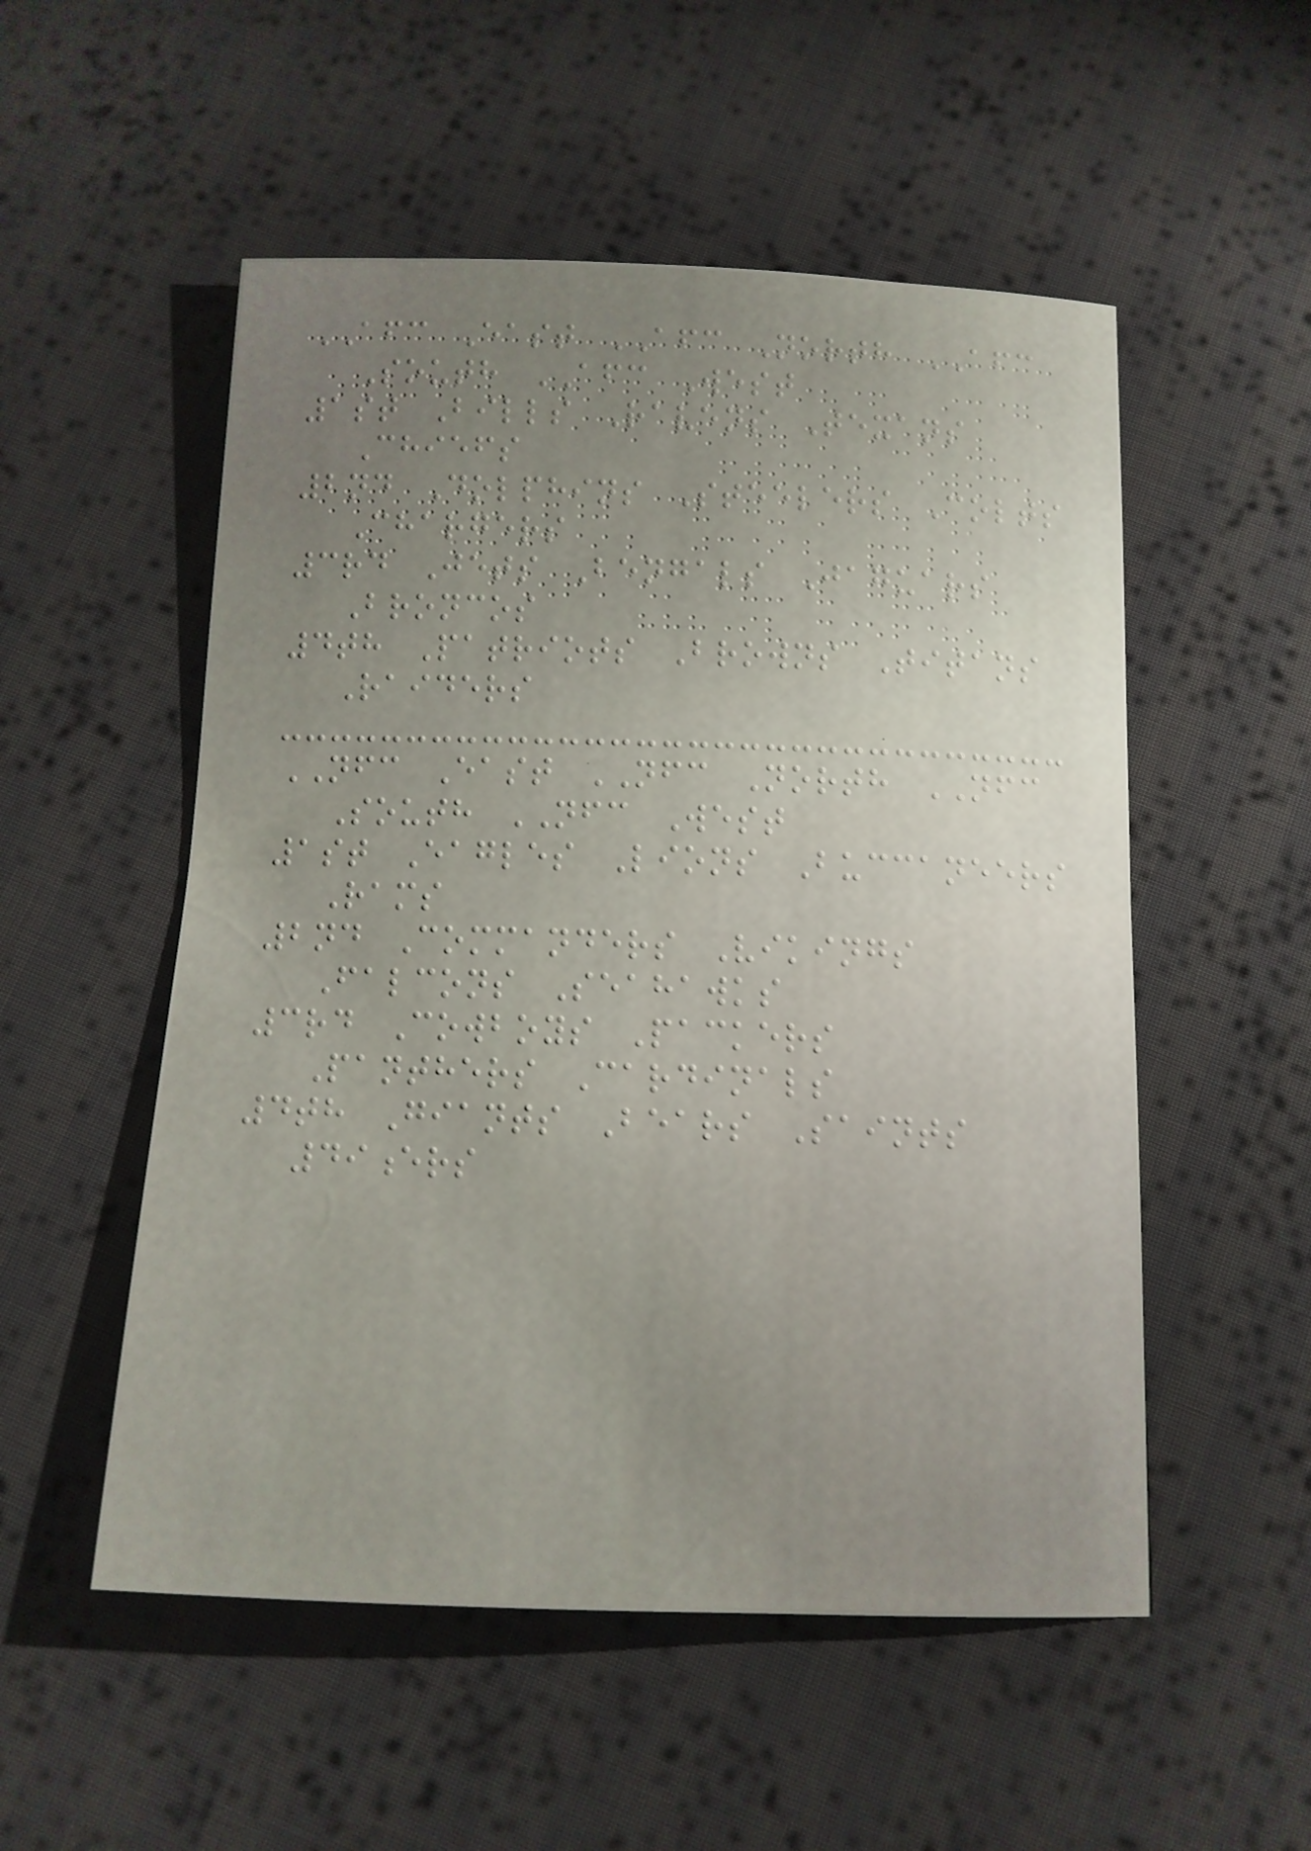AFC East AFC North AFC
South AFC West
1st Bills Ravens Texans
Chiefs
2nd Dolphins Steelers Colts
Chargers
3rd Jets Bengals Jaguars
Broncos
4th Patriots Browns Titans
Raiders
NFC East NFC North NFC
South NFC West
1st Eagles Lions Buccaneers
Rams
2nd Commanders Vikings
Falcons Seahawks
3rd Cowboys Packers
Panthers Cardinals
4th Giants Bears Saints
49ers
